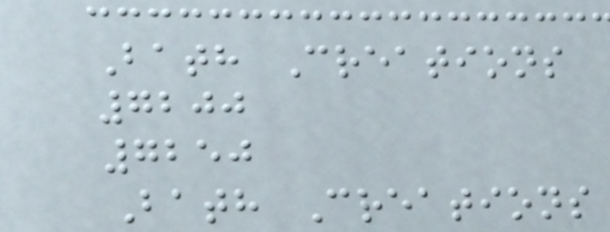Bath Creations
7200
7250
Bath Creations
